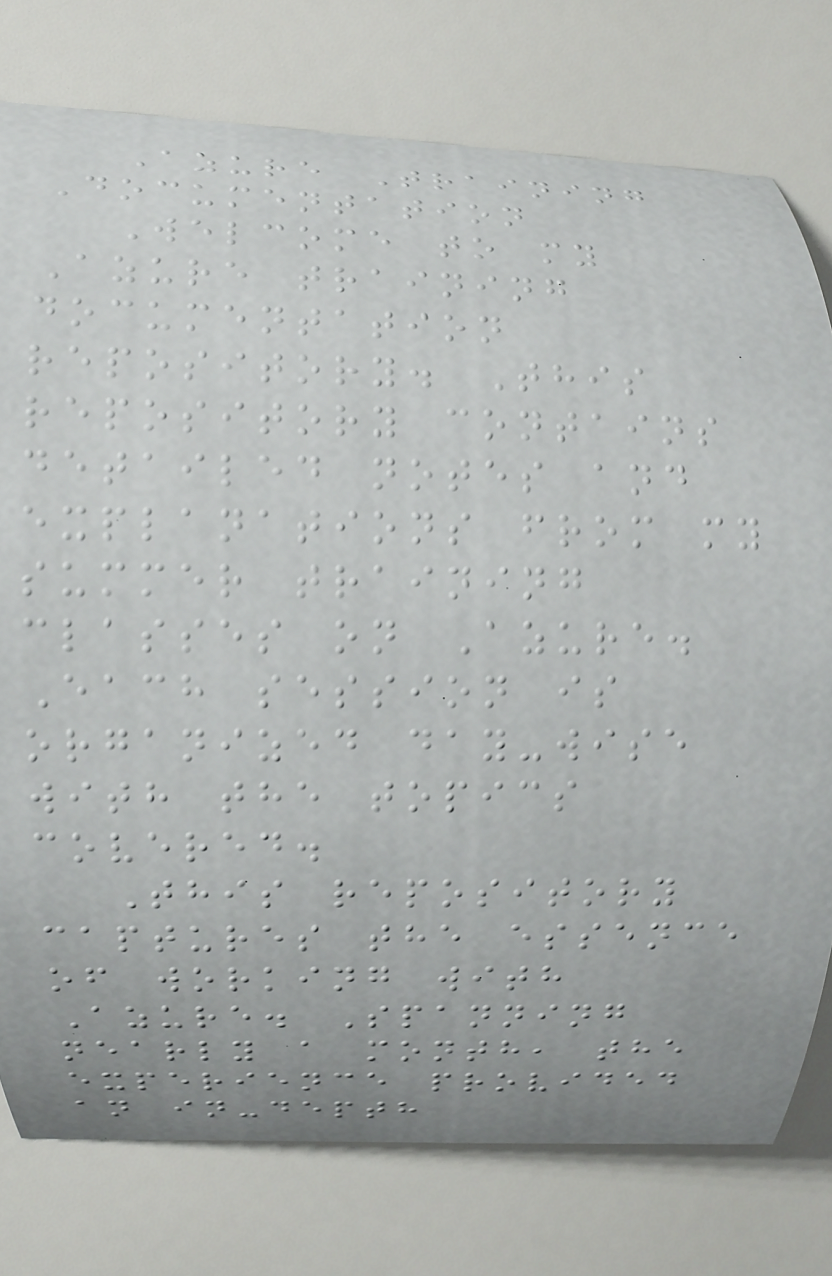Azure Training
Documentation
Welcome to my
Azure training
documentation
repository. This
repository contains
detailed notes and
explanations from my
summer training
classes on Azure.
Each session is
organized day-wise
with the topics
covered.
This repository
captures the essence
of working with
Azure. Spanning
nearly a month, the
experience provided
an in-depth
